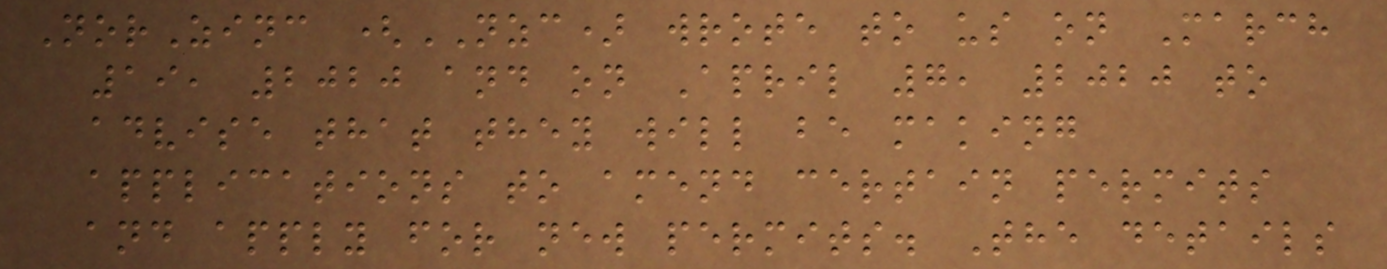NorZinc (NZC) wrote to us on March
19, 2020 and on April 7, 2020 to
advise that they will be making
applications to amend certain permits
and apply for new permits. The details
